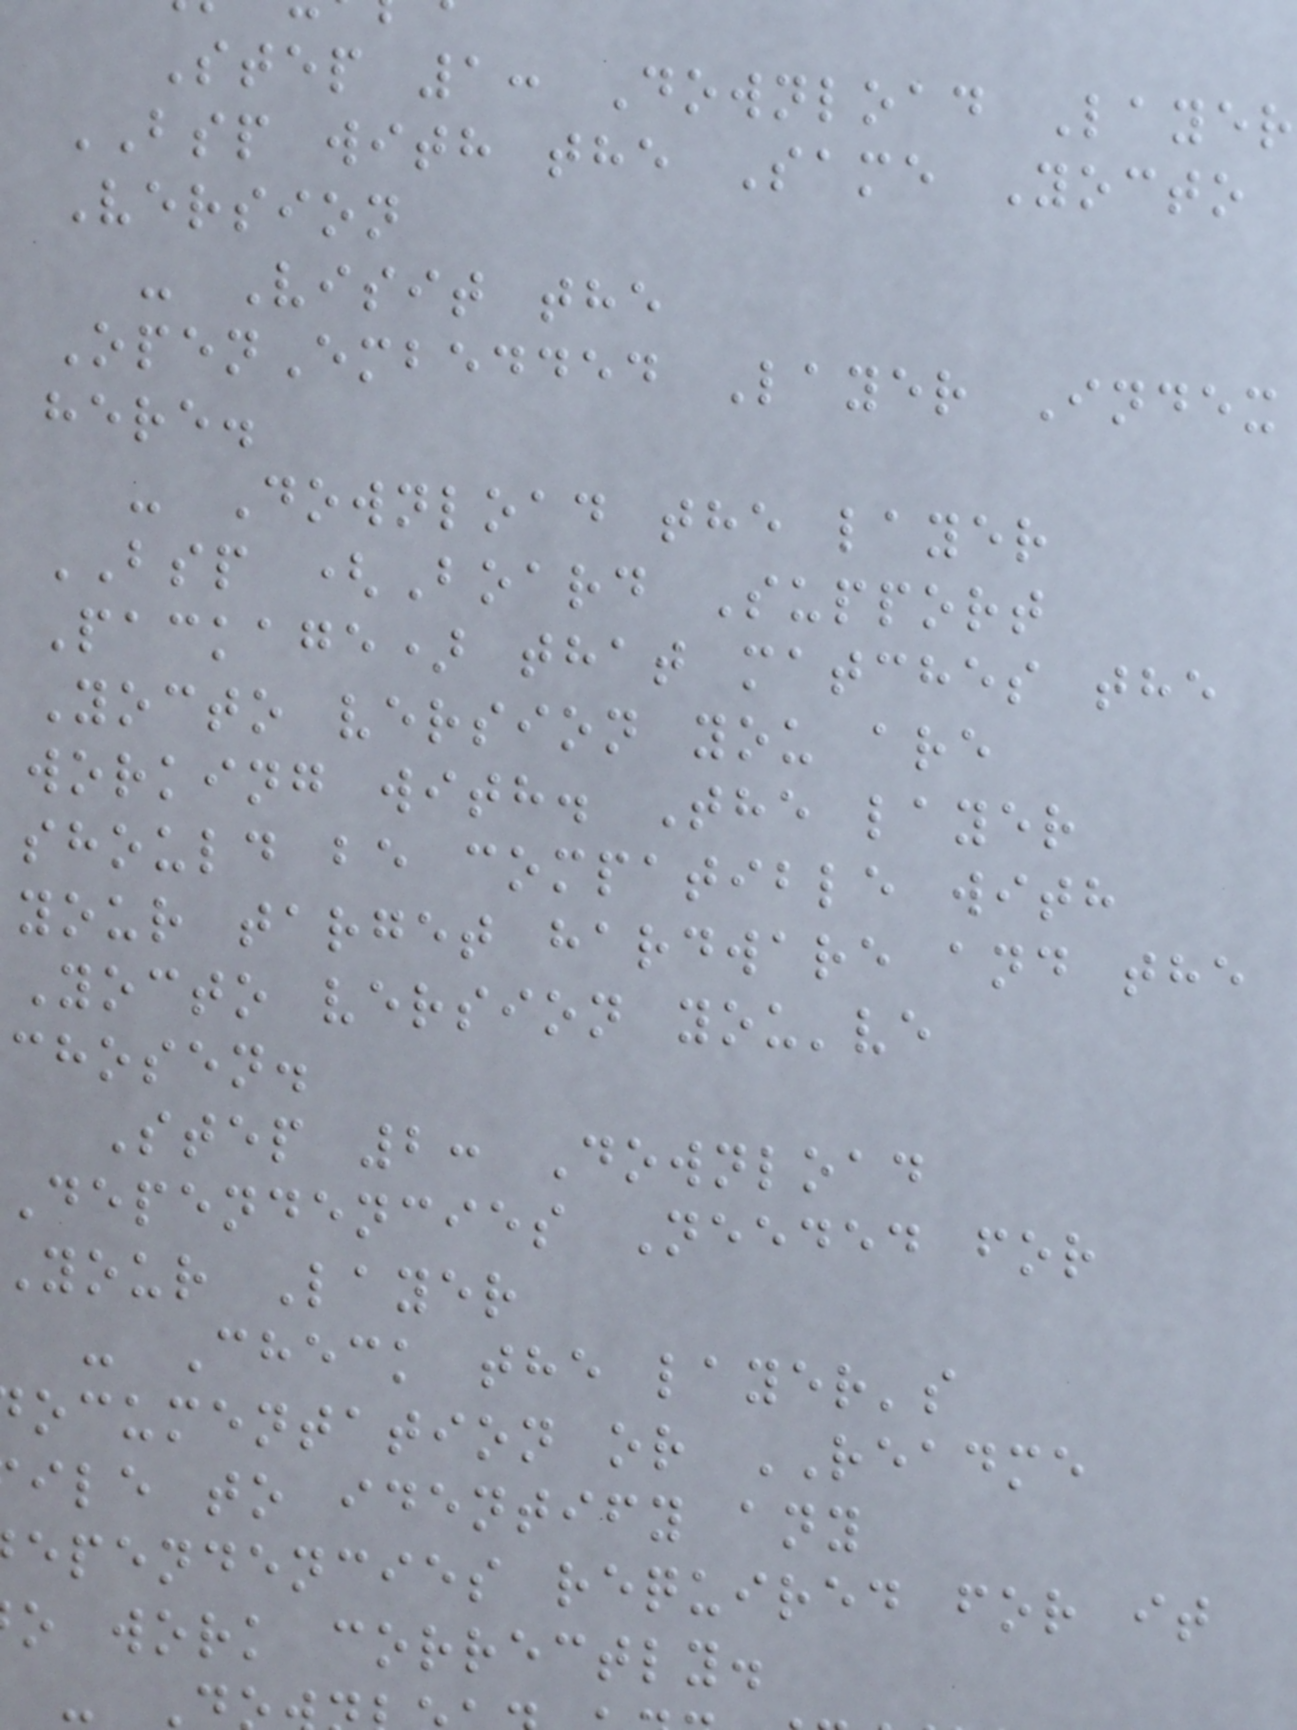Step 1: Download Layer
BSP with the Same Yocto
Version
- Visit the
OpenEmbedded Layer Index
here.
- Download the layer
BSP (Board Support
Package) that matches the
Yocto version you are
working with. The layer
should be compatible with
your target hardware and the
Yocto version you've
chosen.
Step 2: Download
Dependencies Needed for
your Layer
- Check the layer's
ocumentation or README
ile to identify any
ependencies required for it
o work correctly.
